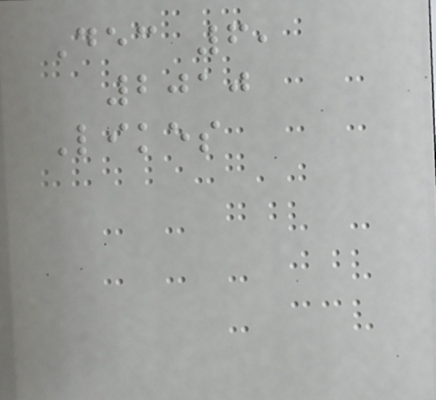Dec 6,
2010
Likes
